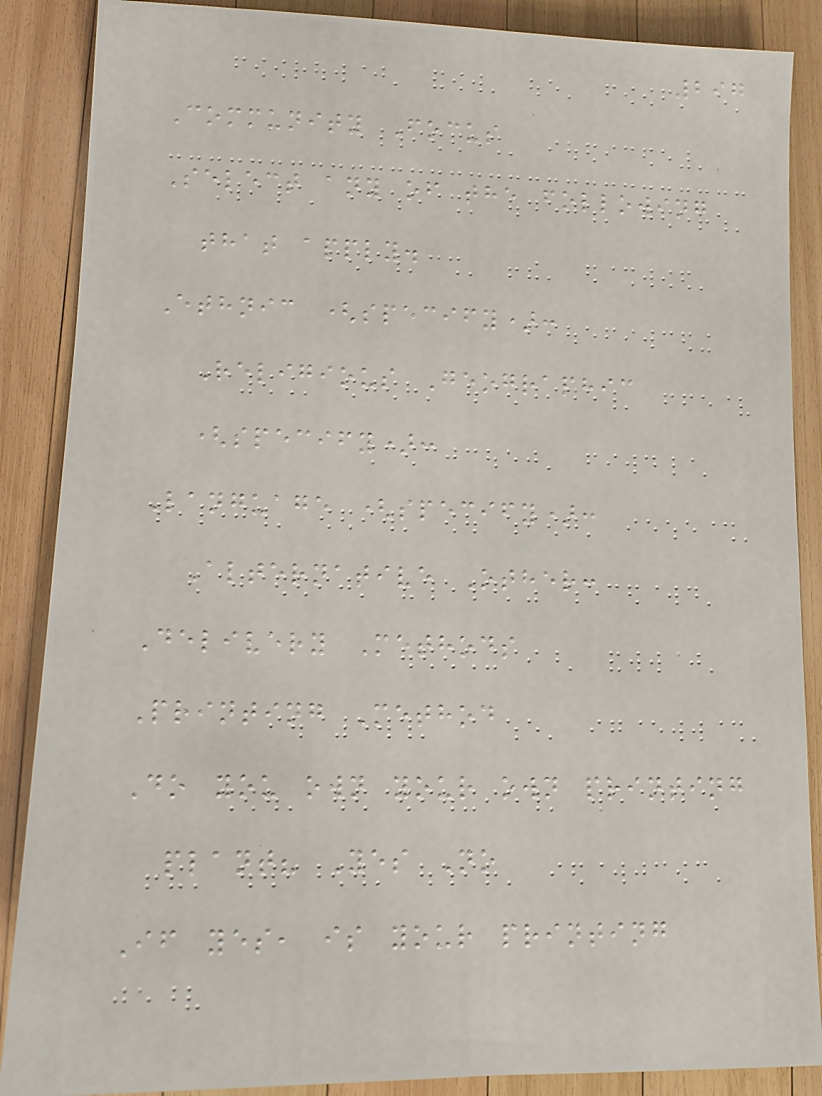297
Community Focus
Select any of the following
that apply.
Ethnic (specify):
Religious Geographic
(specify):
Language (specify):
Alternative Other:
Delivery Methods
Printing Method
Do you own your own printing
plant? Yes No
If yes, is your printing
